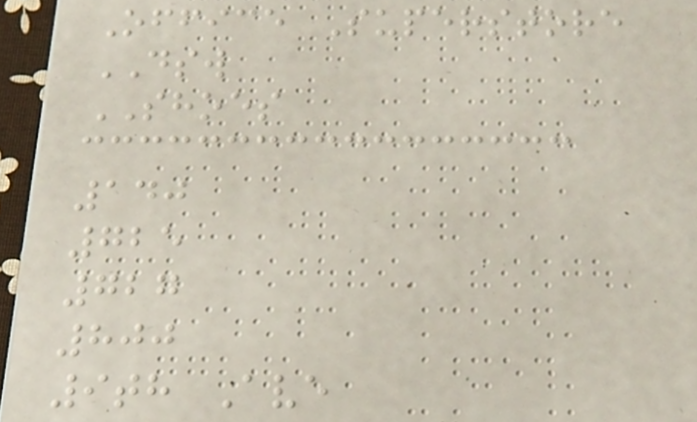Office Superstore
DSW
SHOES
140
725
727
800
9th Ave
